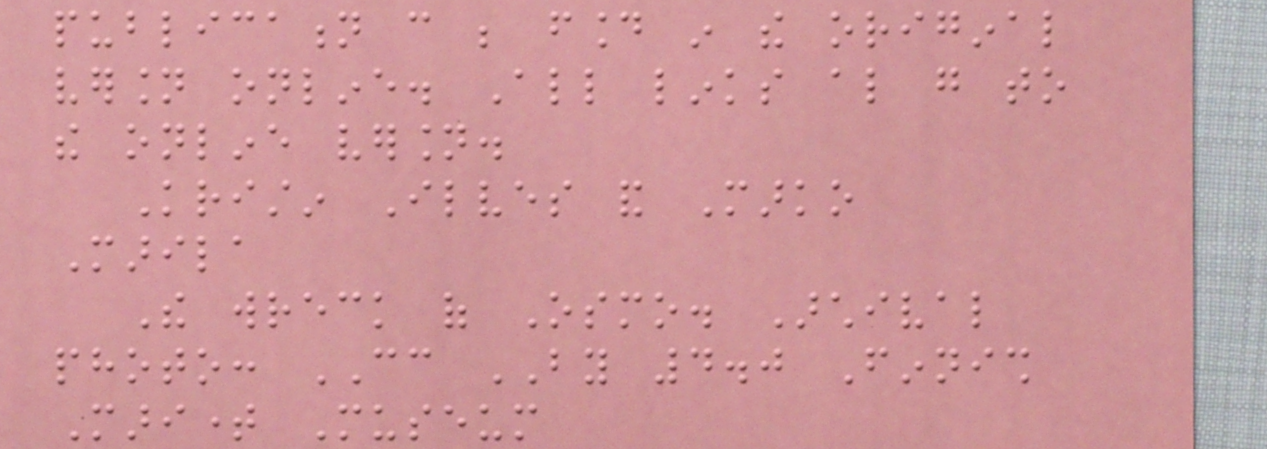publication can be found in the original
version online. All links also go to
the online version.
Kristin Ilves and Marko
Marila
The wreck of Osmo. Archival
photo: CC BY 4.0 Finnish
Maritime Museum
